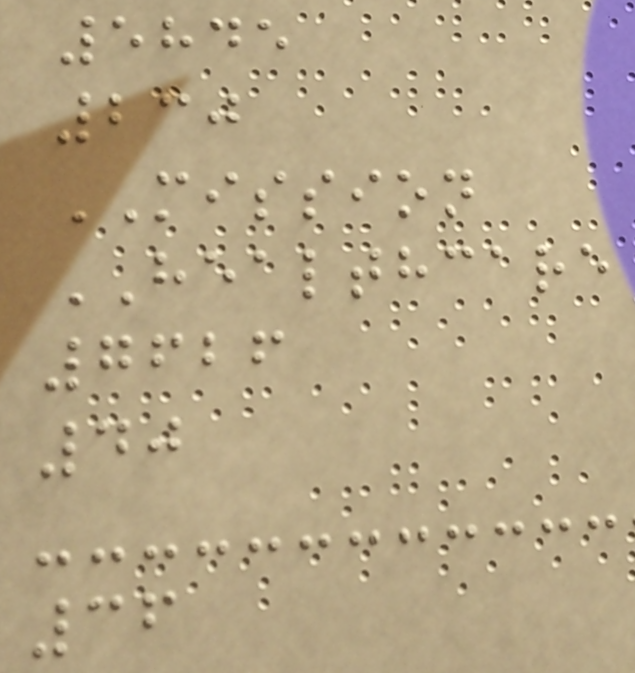5845
230
MISSION
HEALTHCARE
7626
40
36
